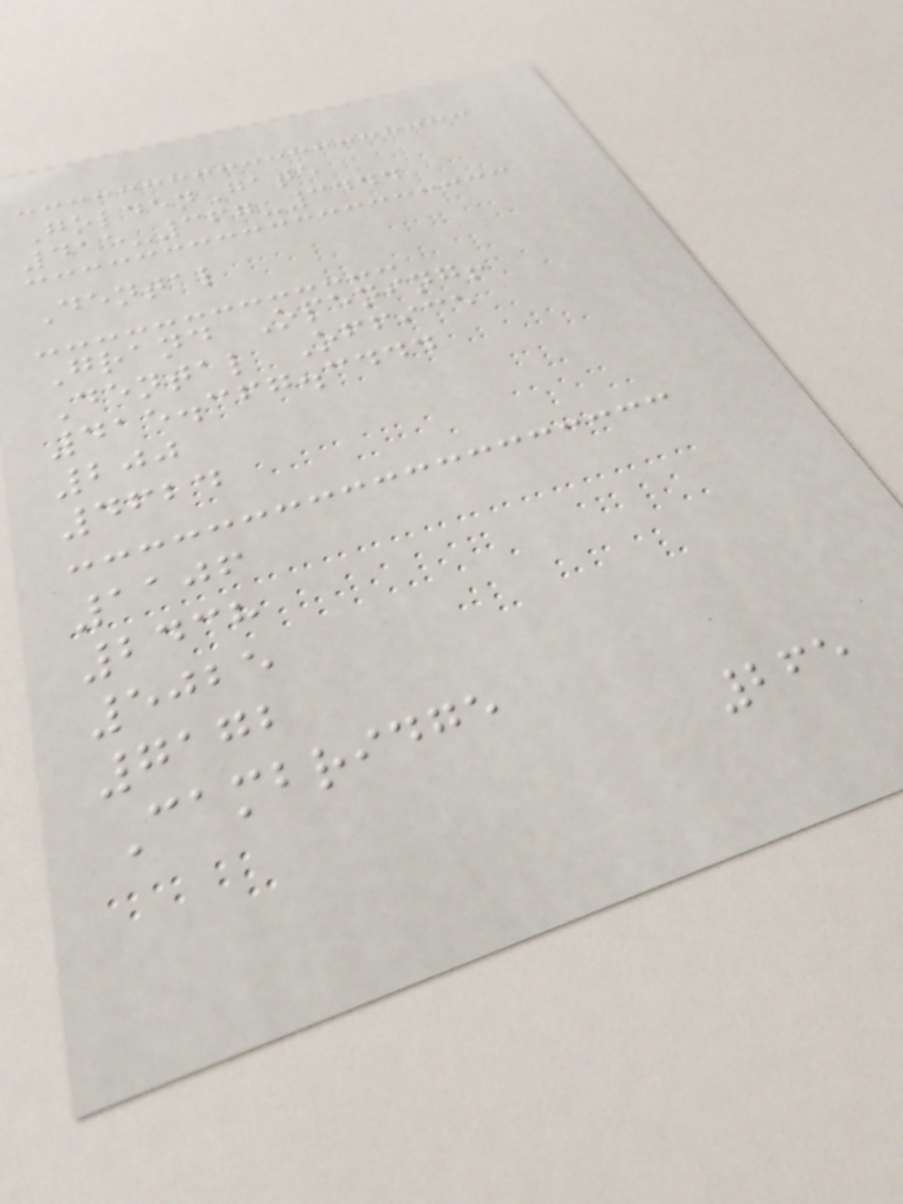GoldenGate
415-367-3444
Dental
Grand Opening!
Dental Office
415.367.3444
200
4624
1106
2438
5025
7172
Cambridge
265
